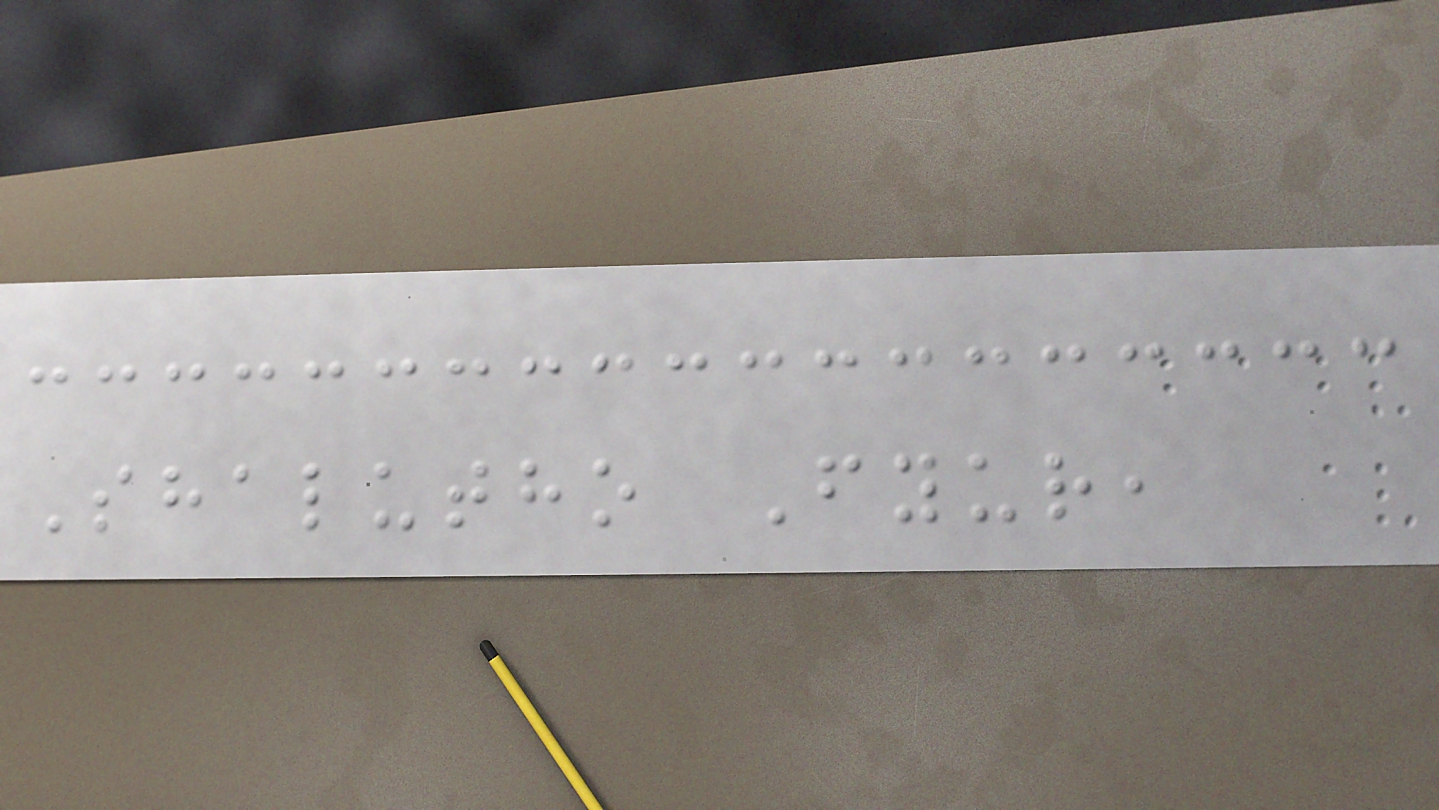Shalutho Fyur,
